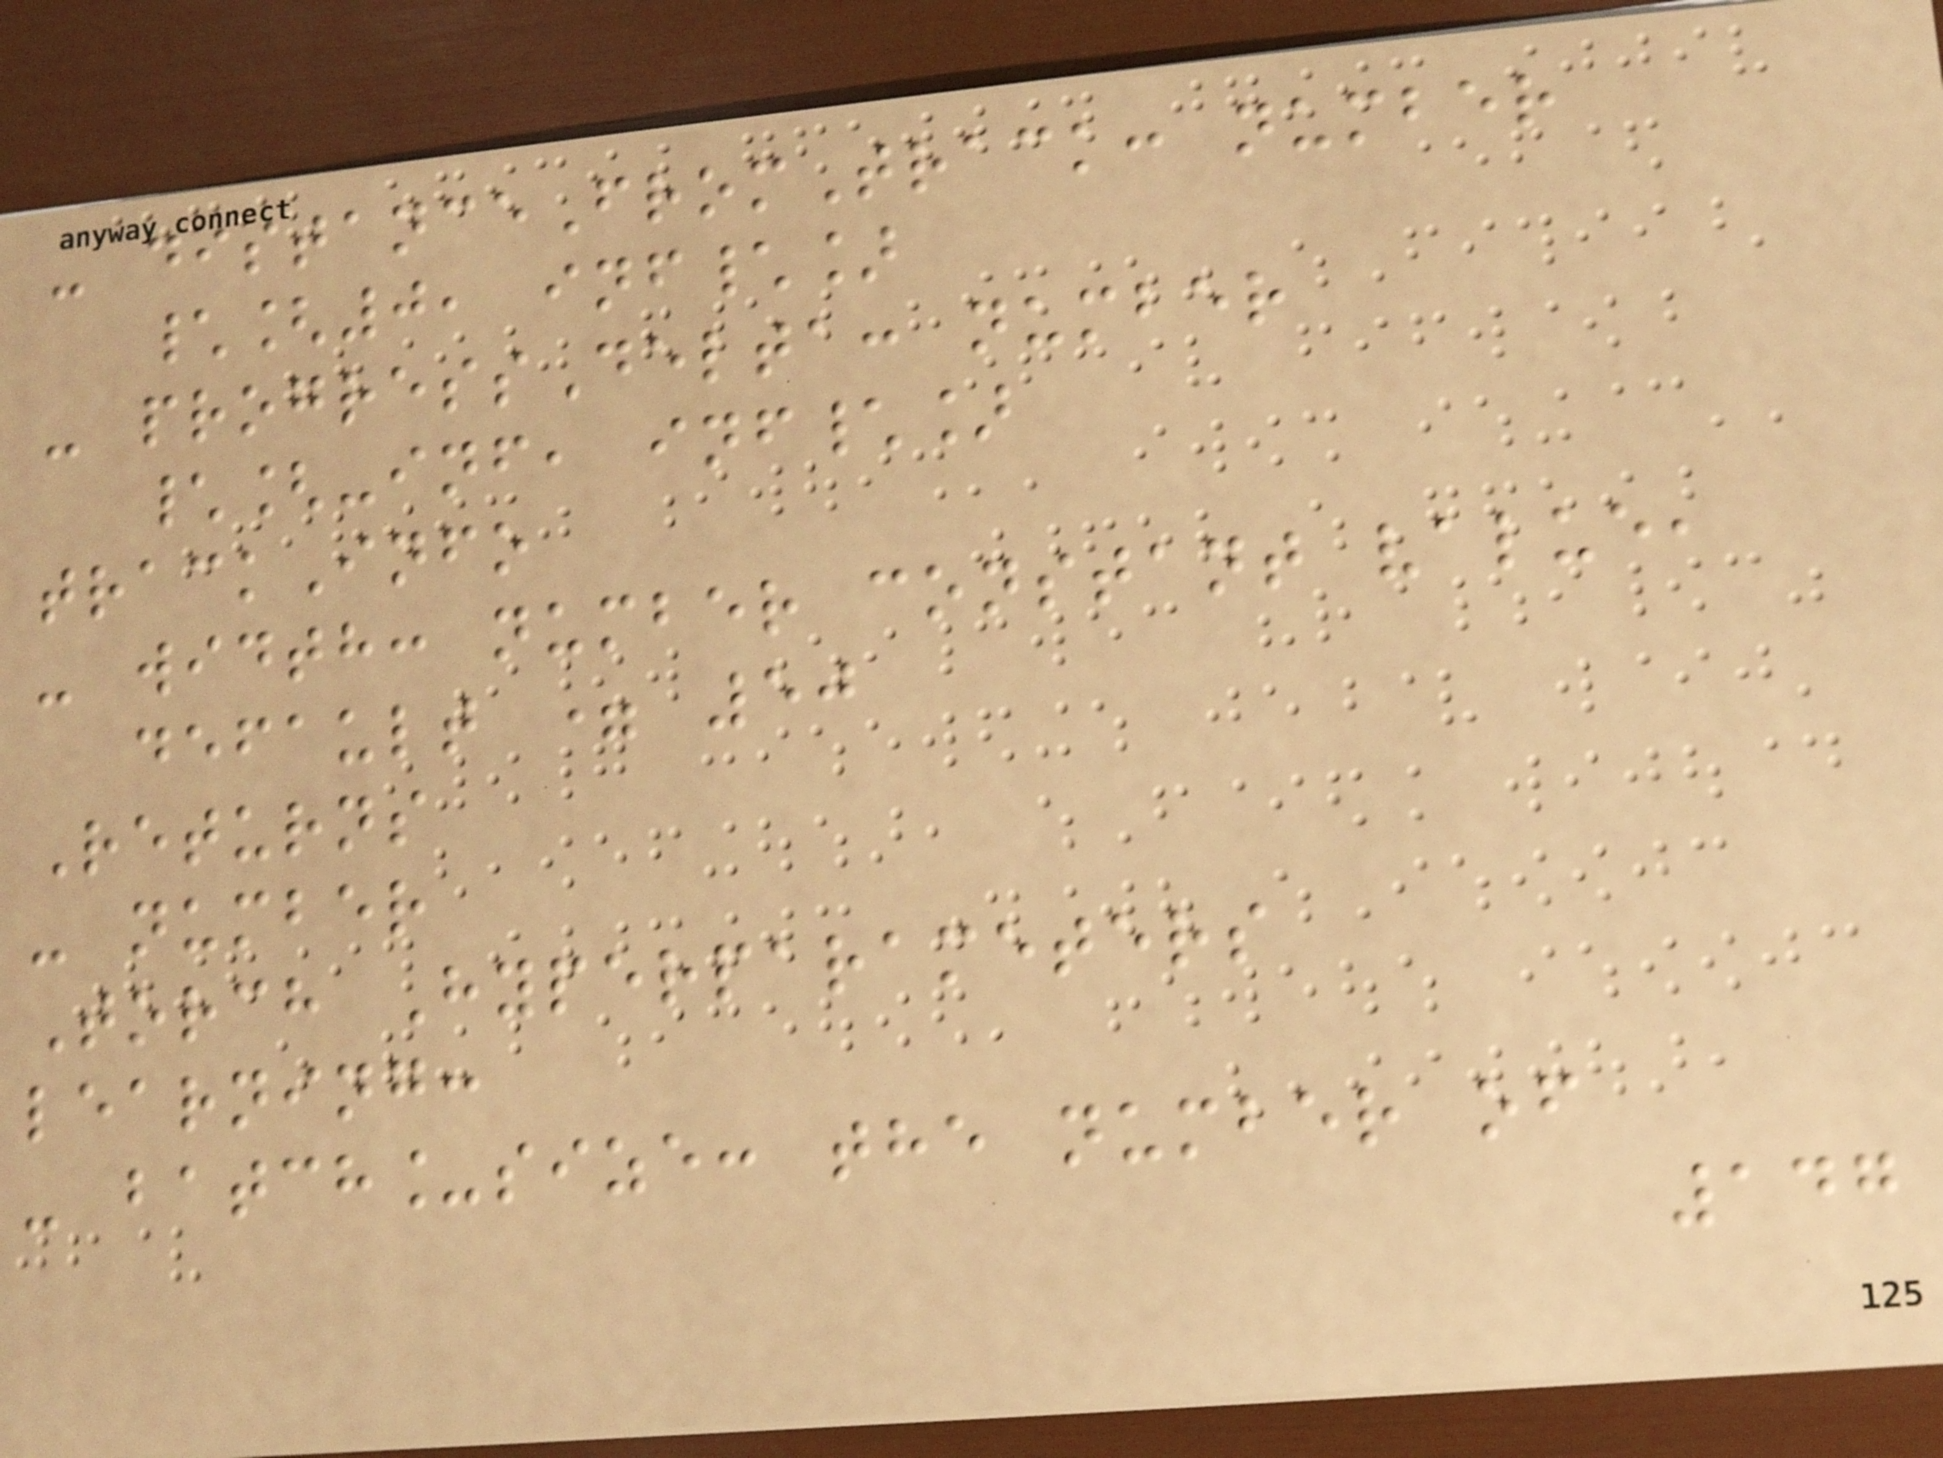- distanceFromTrack: number
\[0, inf\]
- progressDelta: number
\[-inf, inf\]
trackInfo
- width: number constant value,
default = 50
Returns
- number
Torch Hyperparameters
learning:
- batch_size: the number of
147
